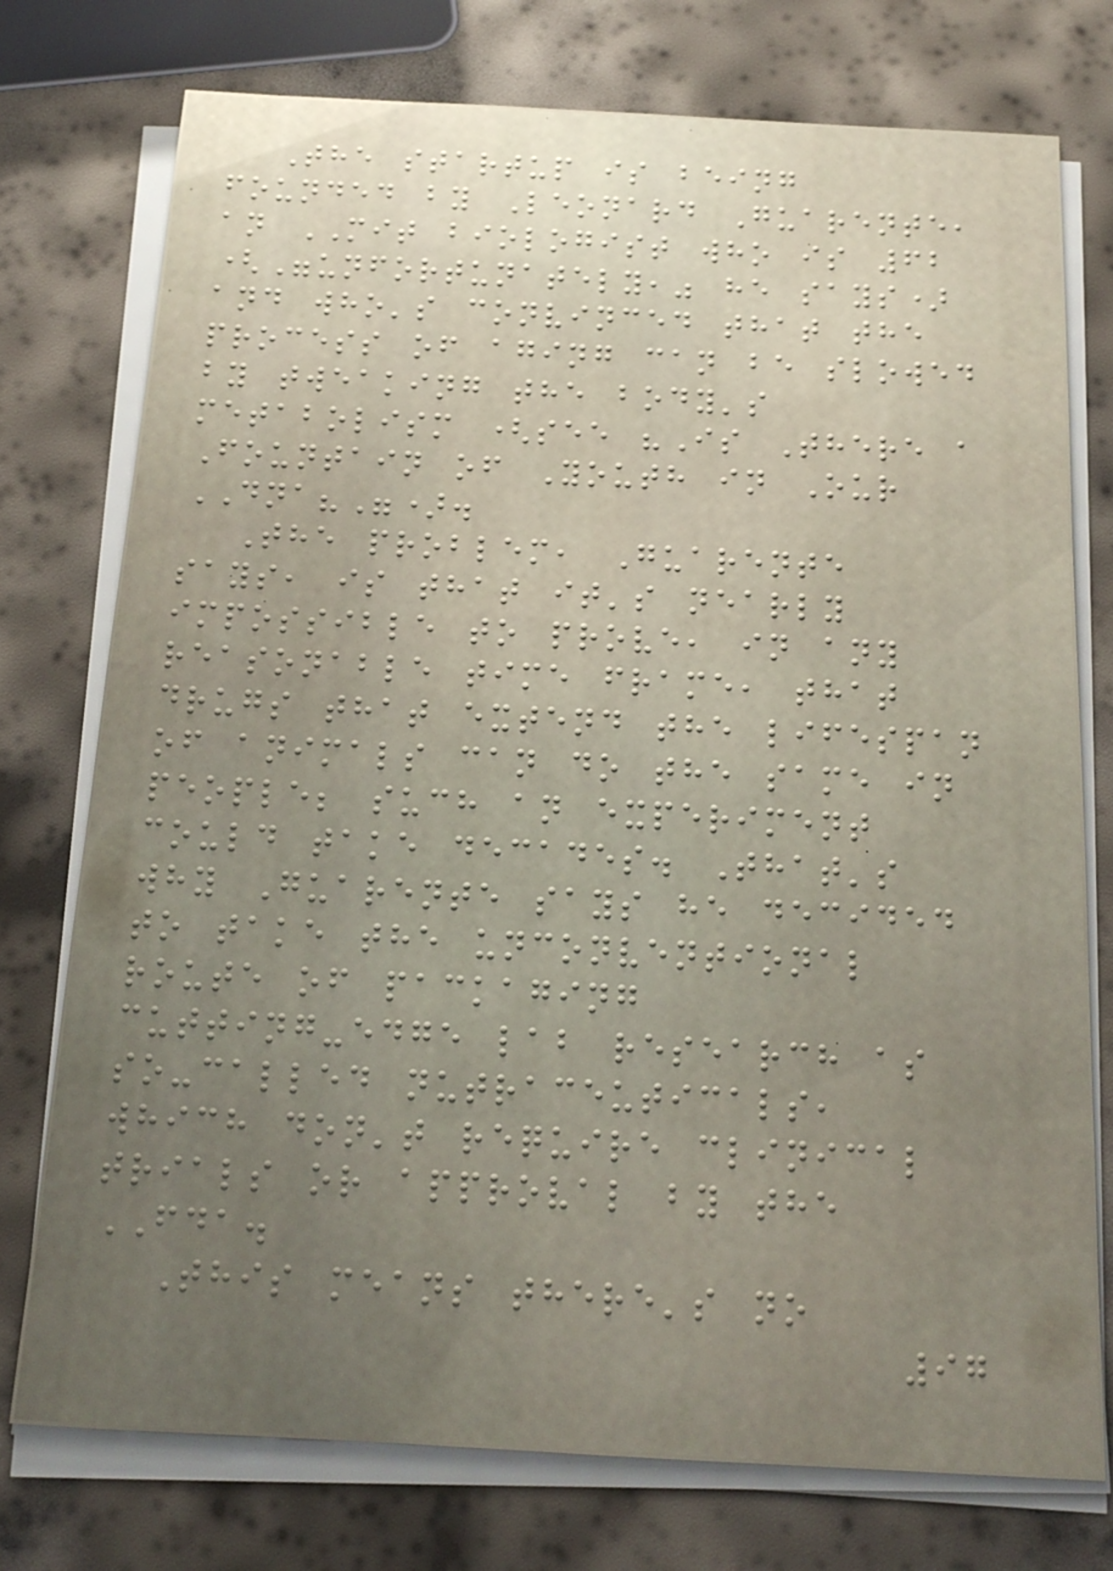The startup is being
founded by Leonard Guarente,
an MIT biologist who is 62
("unfortunately," he says)
and who's convinced that the
process of aging can be slowed
by tweaking the body's
metabolism (see "Is There a
Fountain of Youth in Our
DNA?").
The problem, Guarente
says, is that it's nearly
impossible to prove, in any
reasonable time frame, that
drugs that extend the lifespan
of animals can do the same in
people; such an experiment
could take decades. That's
why Guarente says he decided
to take the unconventional
route of packaging
cutting-edge lab research as
so-called nutraceuticals,
which don't require clinical
trials or approval by the
FDA.
This means there's no
97
